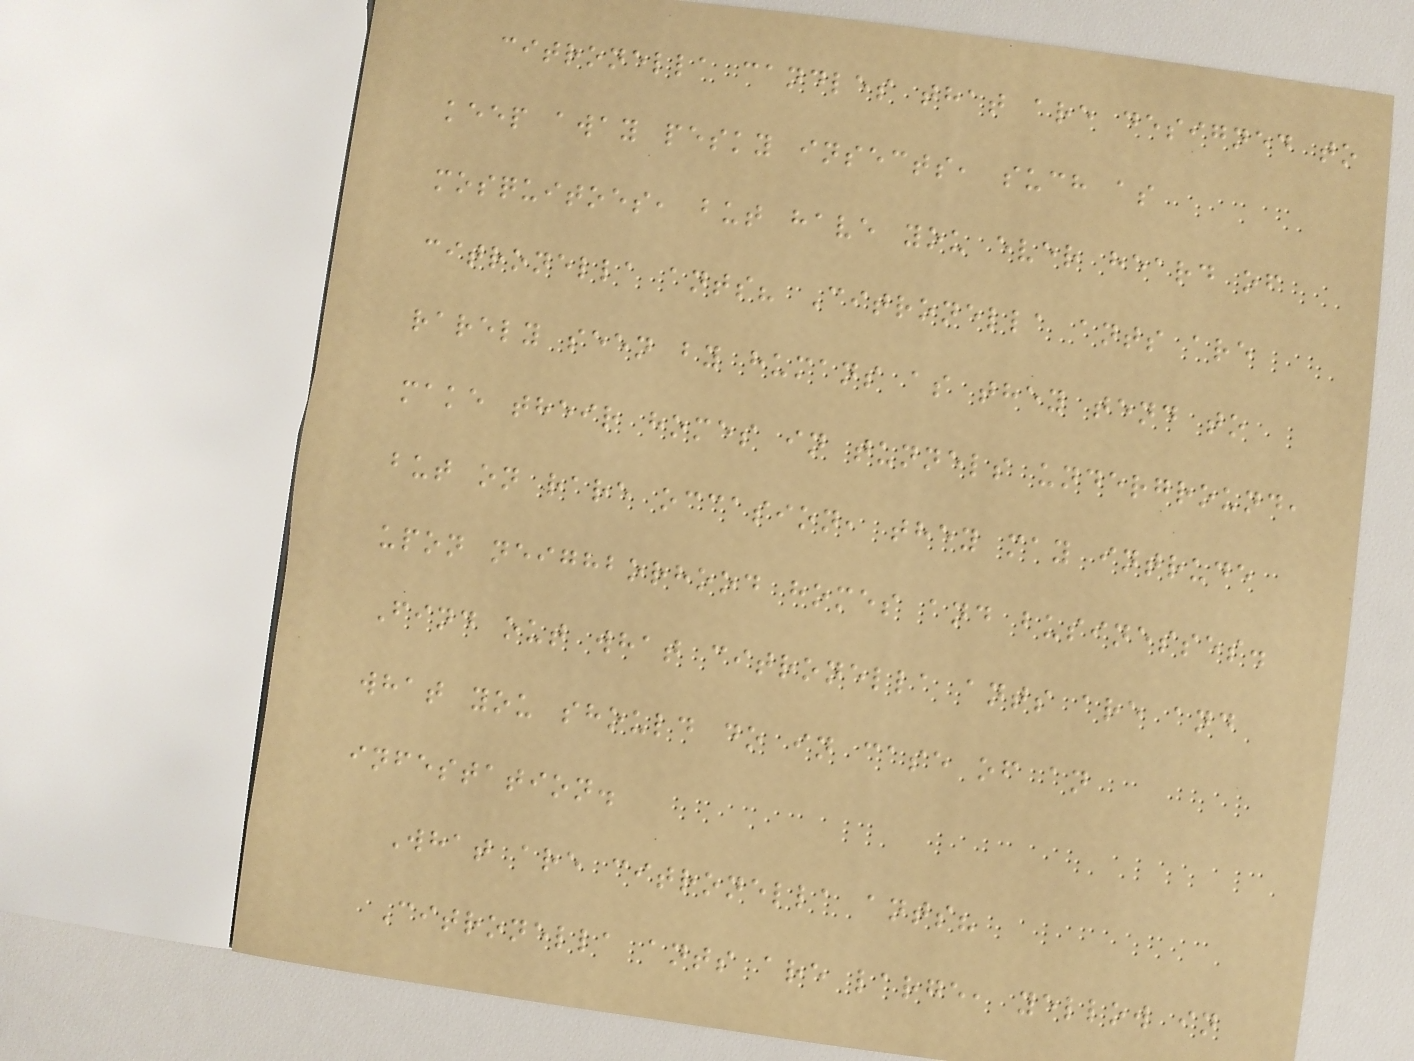citronella candles that are designed to
keep away pesky insects, such as
mosquitoes, but have you ever heard of
citronella ants? Citronella ants are
rarely seen by humans as they tend to
make their homes in tunnels underground,
but on rare occasion, they may intrude
upon neighborhood homes and businesses.
Find out what citronella ants are and
what you should do in case of an
infestation.
What are citronella ants?
Citronella ants are large, yellow in
